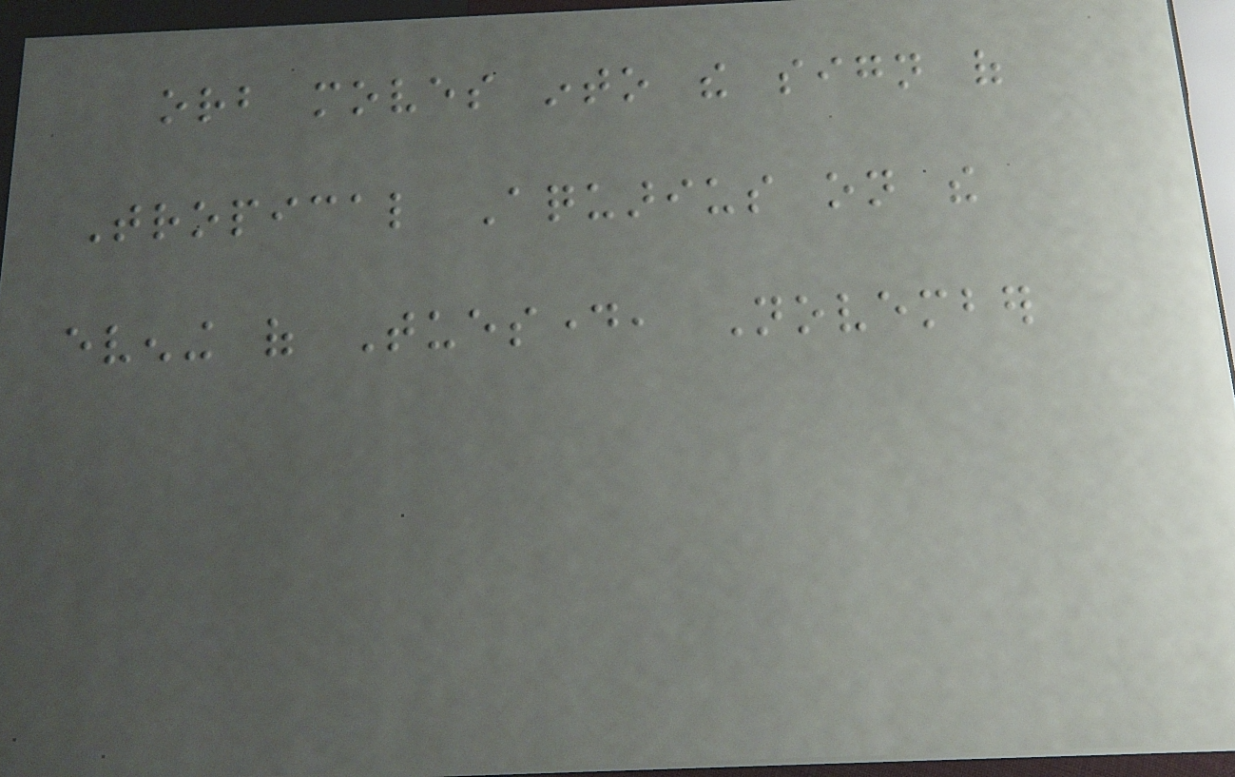orb moves into the sign of
Tropical Aquarius on the
evening of Tuesday, November
